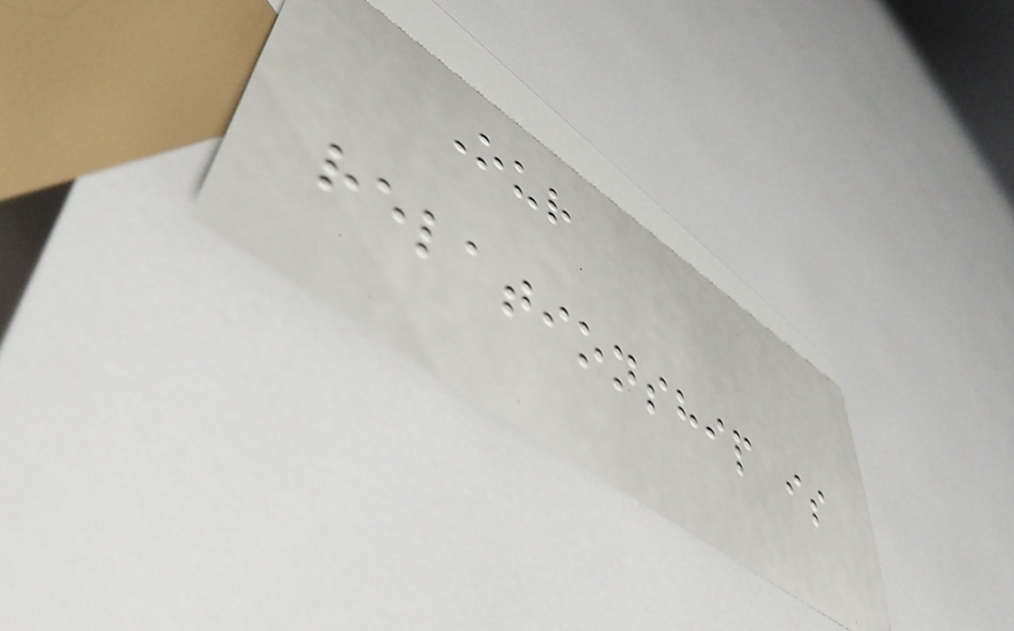Our
relationship is
